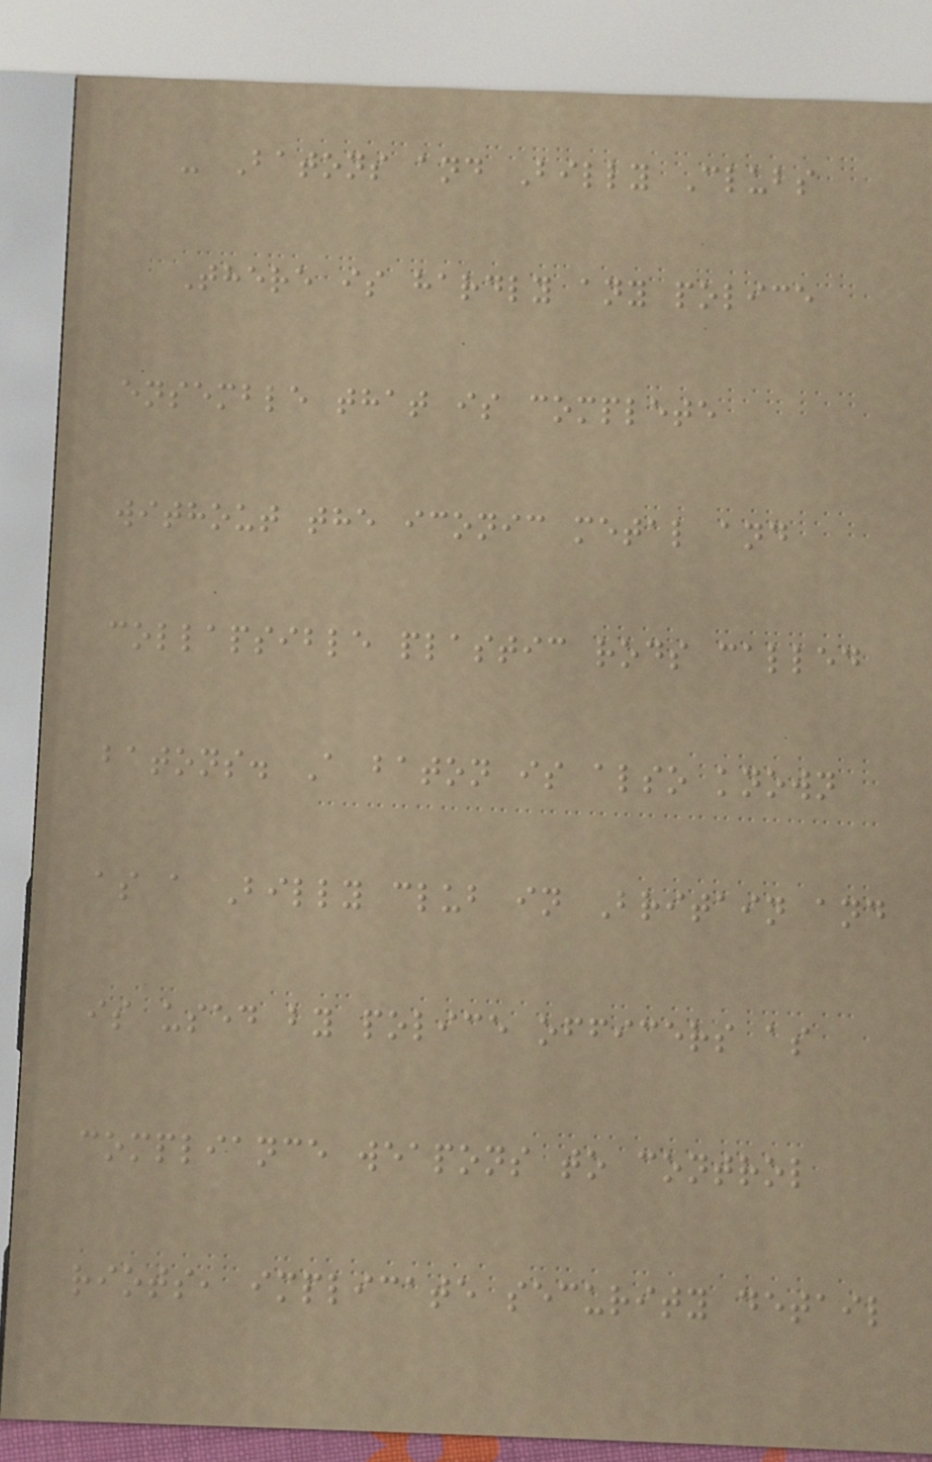- Batons and Billy Clubs
There is hardly any police
ensemble that is complete
without the iconic metal and
collapsible plastic rods called
batons. A baton is also known
as a Billy club in Britain and
is used by police officers as
compliance weapons to control
riots, implicate security detail
